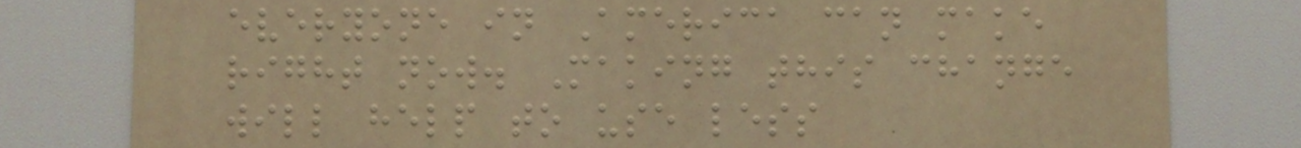everyone in America can make
right now. Making this change
will help to use less
